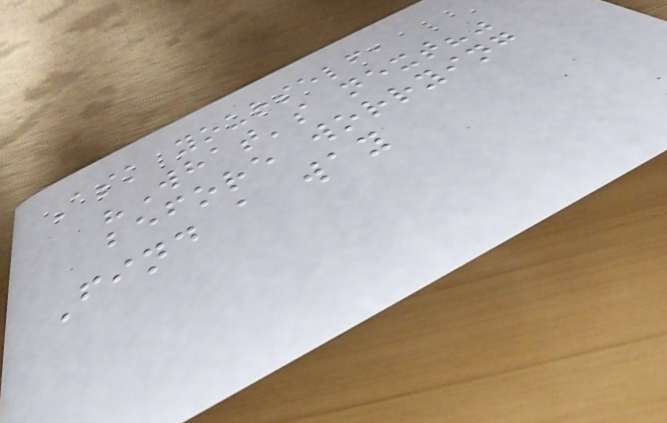Ask yourself,
"What's next?"
before worrying
Find a way
